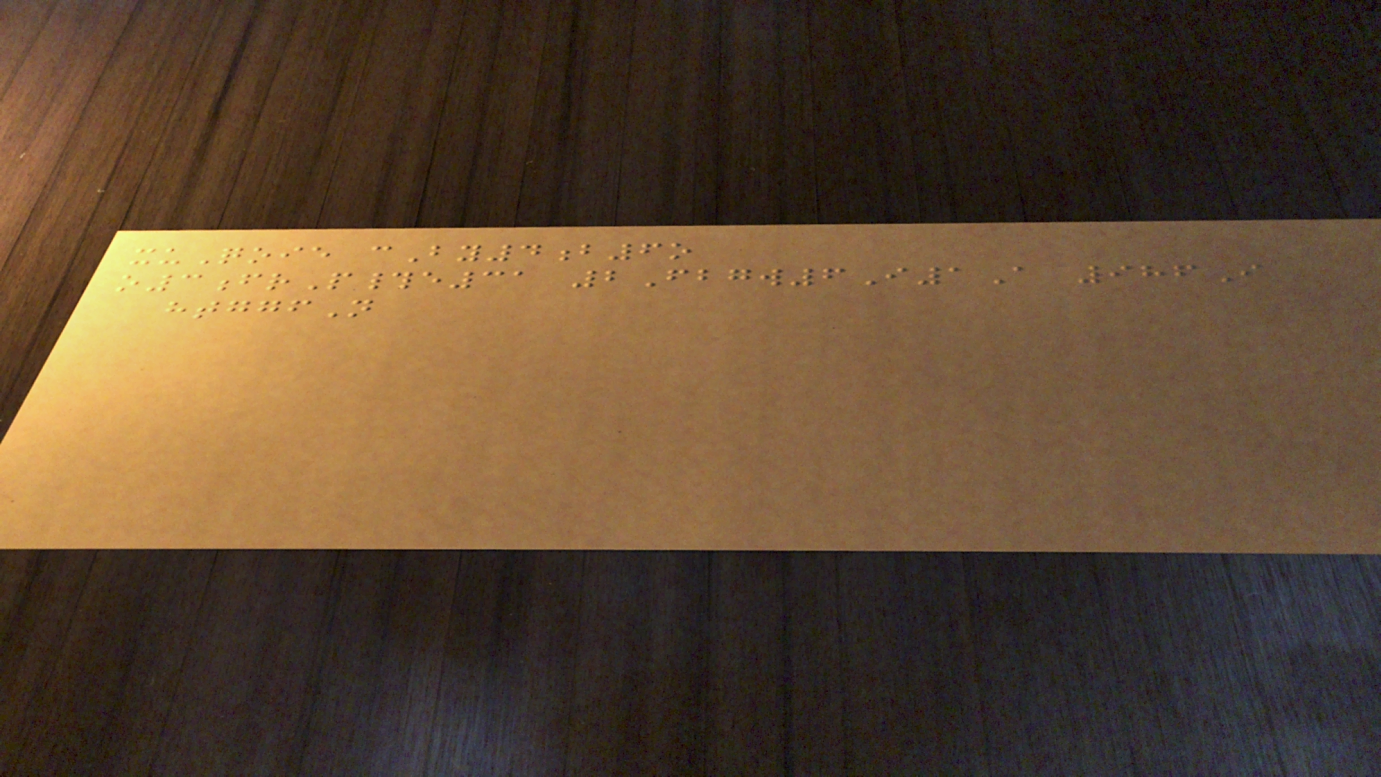xuQoie cBy4b6o
o3frP#e31 2Fbgw6I1A 986I
htggfN
